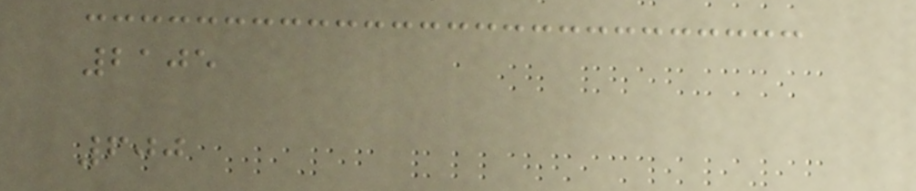2105
600
